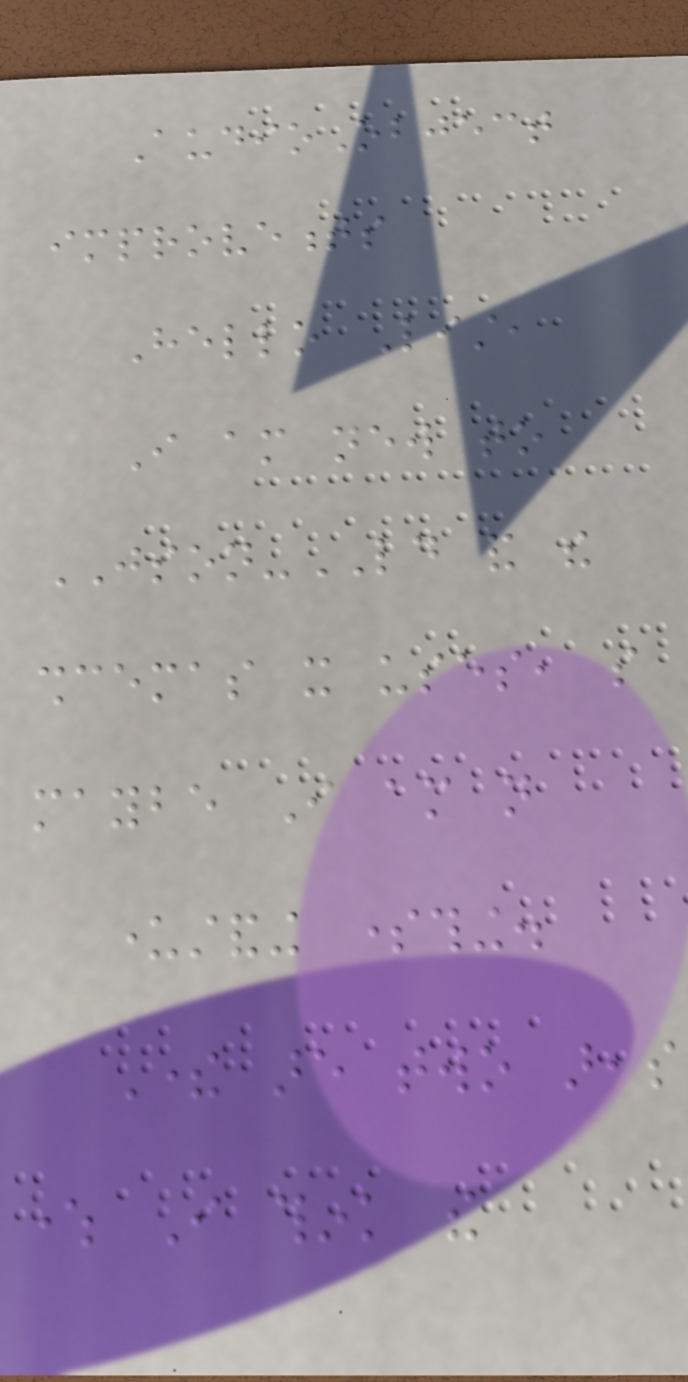AudioObject
improvements
Hello List,
I am new to
JSON-LD and the
shcemas it uses, so
maybe I am not
understanding something.
There are two areas
where I think the
